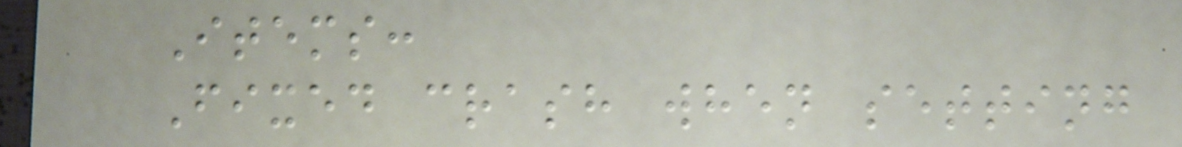Items:
Fixed crash when setting
